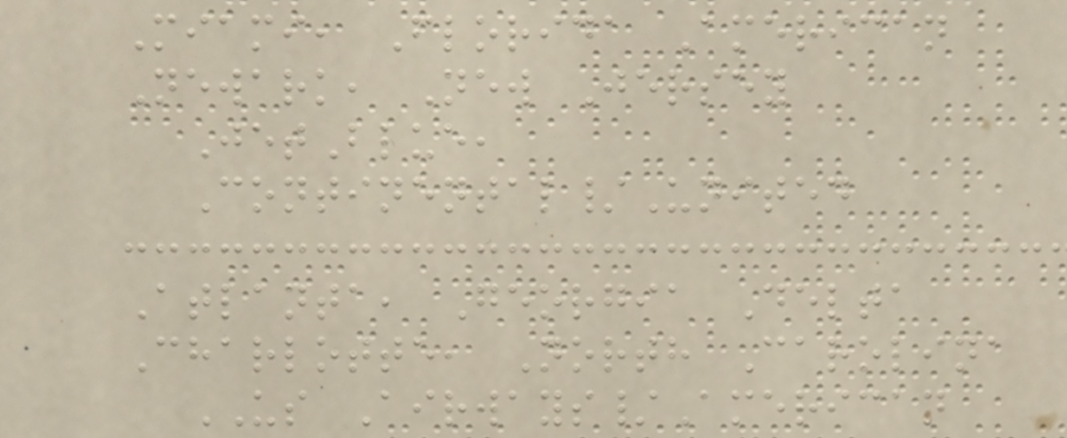Miami, Florida American
Newark, New Jersey
JetBlue,
Continental/United
Atlanta, Georgia Delta
Charlotte, North Carolina
US Airways/American
